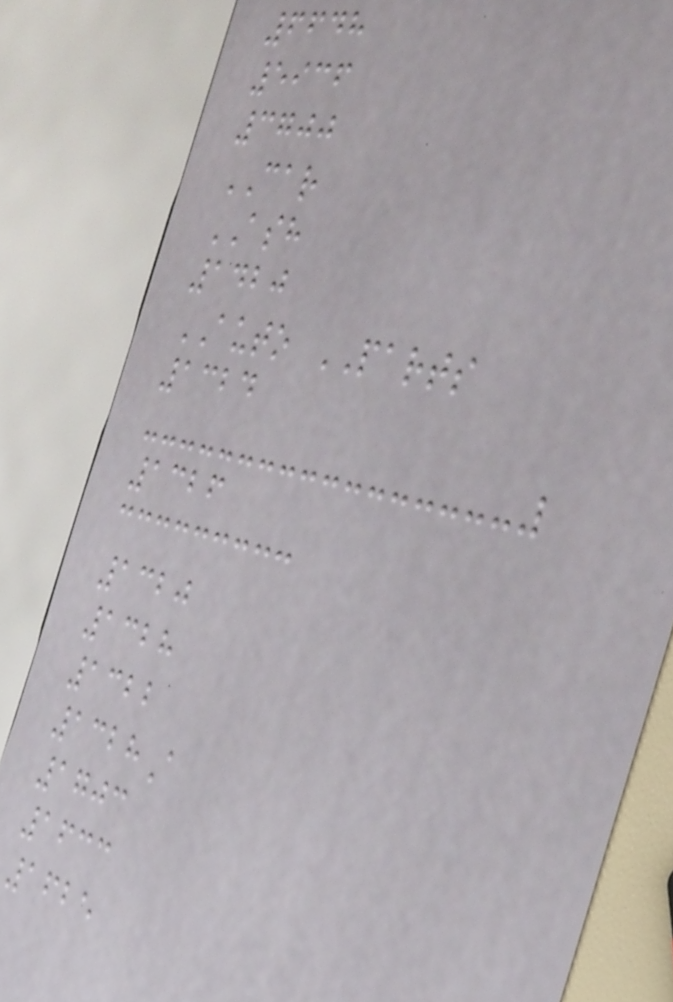6648
5936
3700
CAR
ASH
1420
AUTO PARTS
1324
1326
1320
1328
1322
1328A
1703
1633
1625
